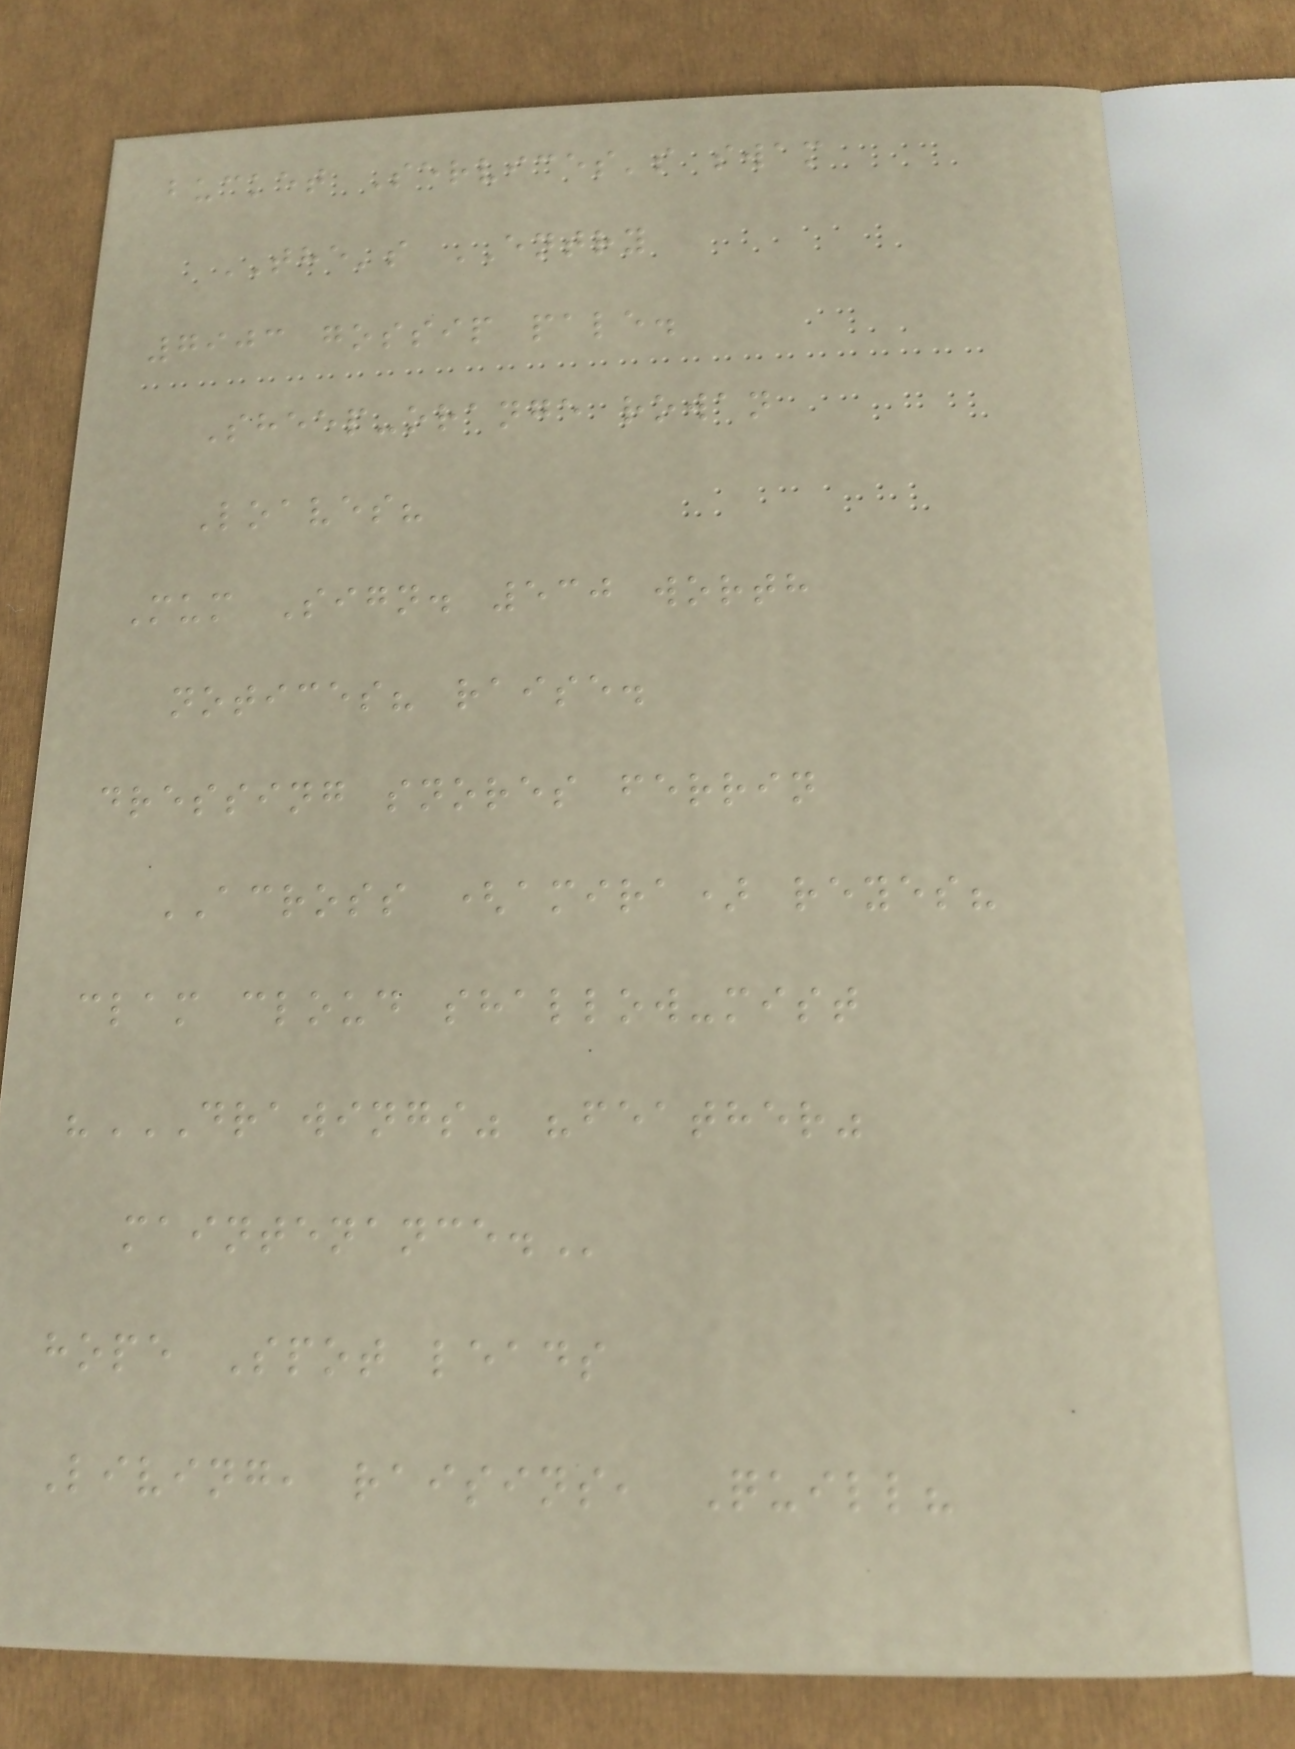bucket Services's swam
THE's ENTRY
7903 gossip pale.
Sheep-orange rowan
Loaves?
Mum Sign. 530 worth
notices? raise.
dressing snores ferrin
ACROSS (amira) reyes?
clam cloud shallow-mist
"DRAWINGS" "FEATHER"
MAINTENANCE.
hope Spot leads
Living, raisins, Quill?
